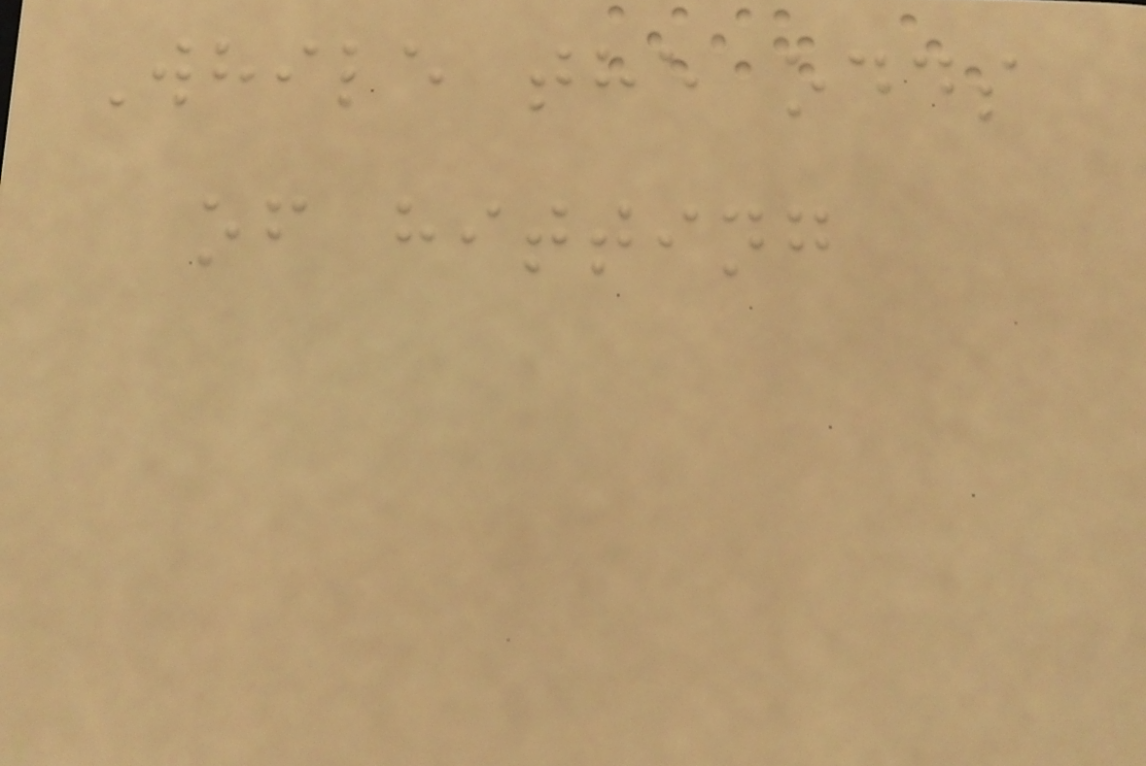While the odds
of hitting
